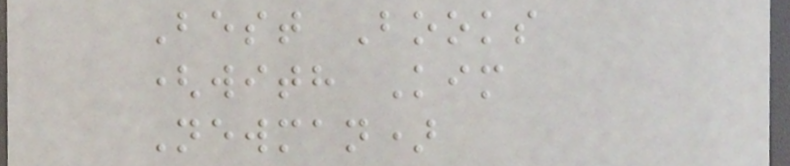Best Books
(with Kim
Newman)
